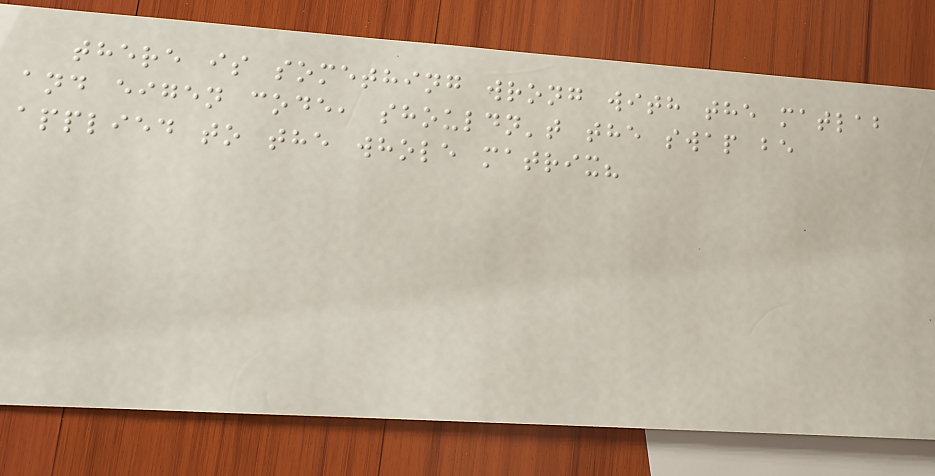there is something wrong with the matlab
and eigen code, shouldn't the swap be
applied to the whole matrix?
